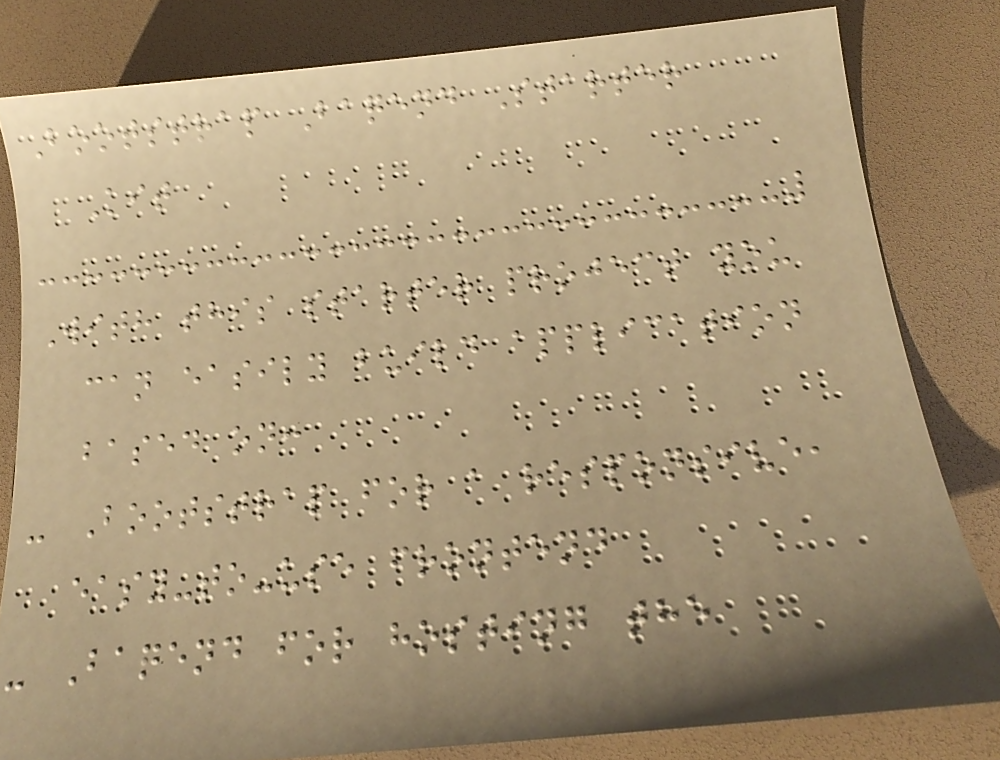Bootstrap Baqend Starter
Kit
With this starter project you
can easily build application
based on:
- Bootstrap for a responsive,
easy-to-use frontend
- Baqend for hosting the
